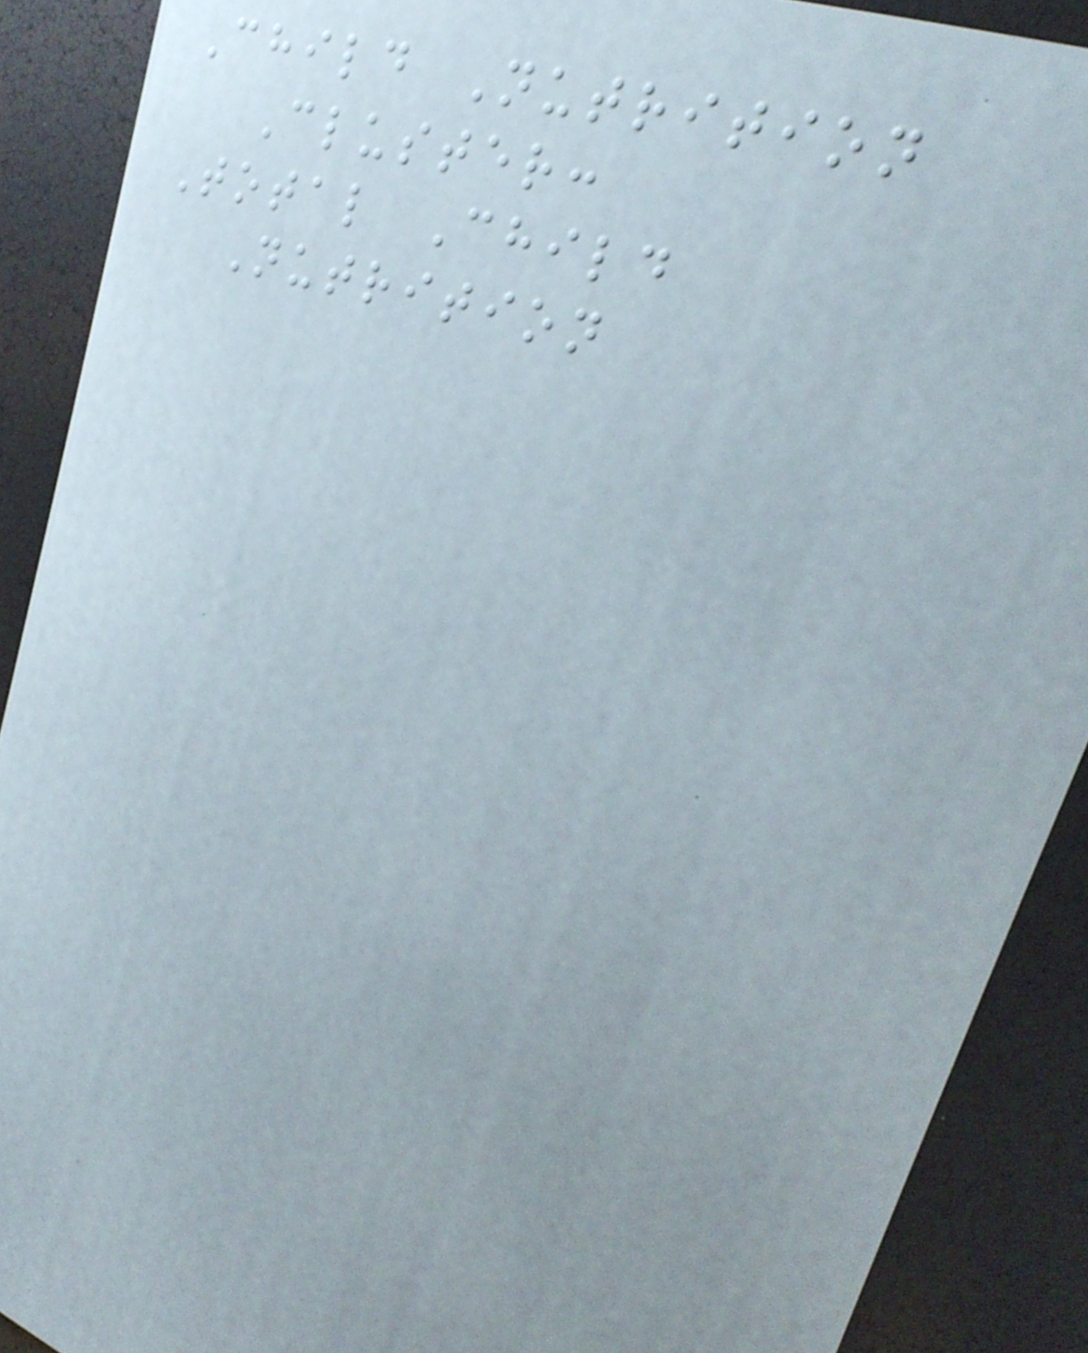Child Nutrition
Cluster:
Total Child
Nutrition
